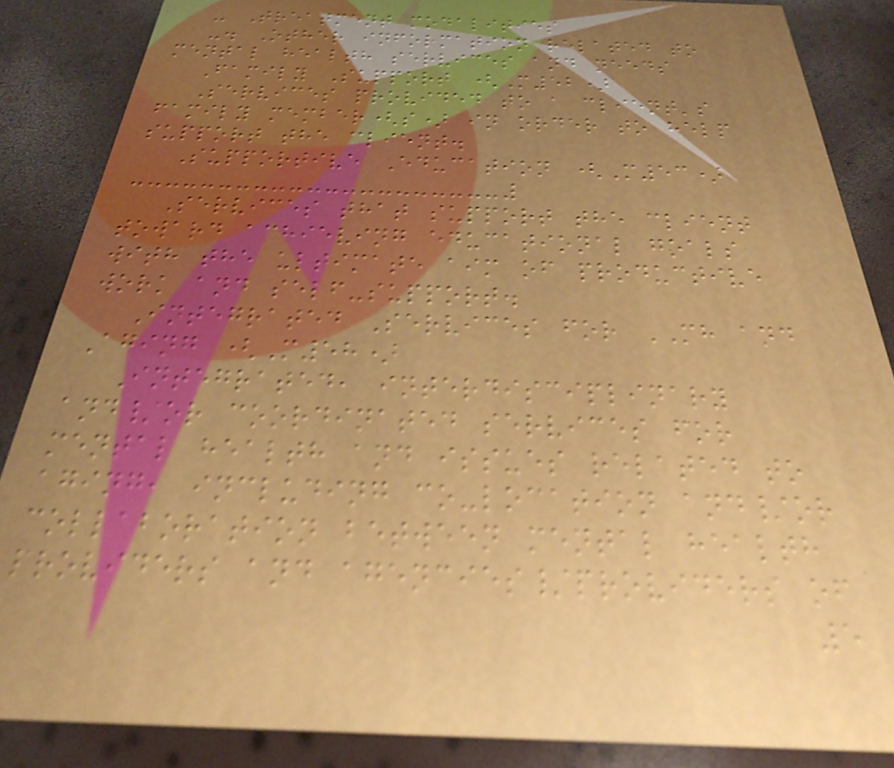- Treatment modalities
-. Other information related to
mental health services and needs
Family Support (M52)
Services provided to a client's
family member(s) in order to help
support the client.
Supportive Education (M53)
Services that support the client
toward achieving educational goals
with the ultimate aim of productive
work and self-support.
Integrated Services for MH and
Aging (M58)
Integrated, interdisciplinary
and/or coordinated services for
mental health and issues related to
aging, including co-location and/or
collaboration between mental health
providers and agencies/providers of
5
